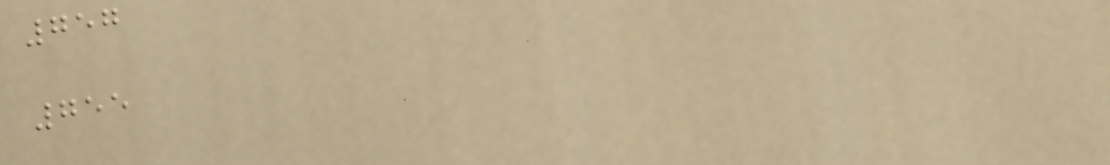757
755
